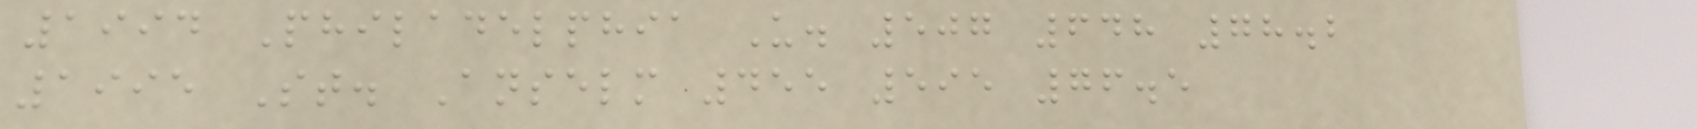1994 Philadelphia U. 507 648 78.2
1995 St. Anselm 455 595 76.5
